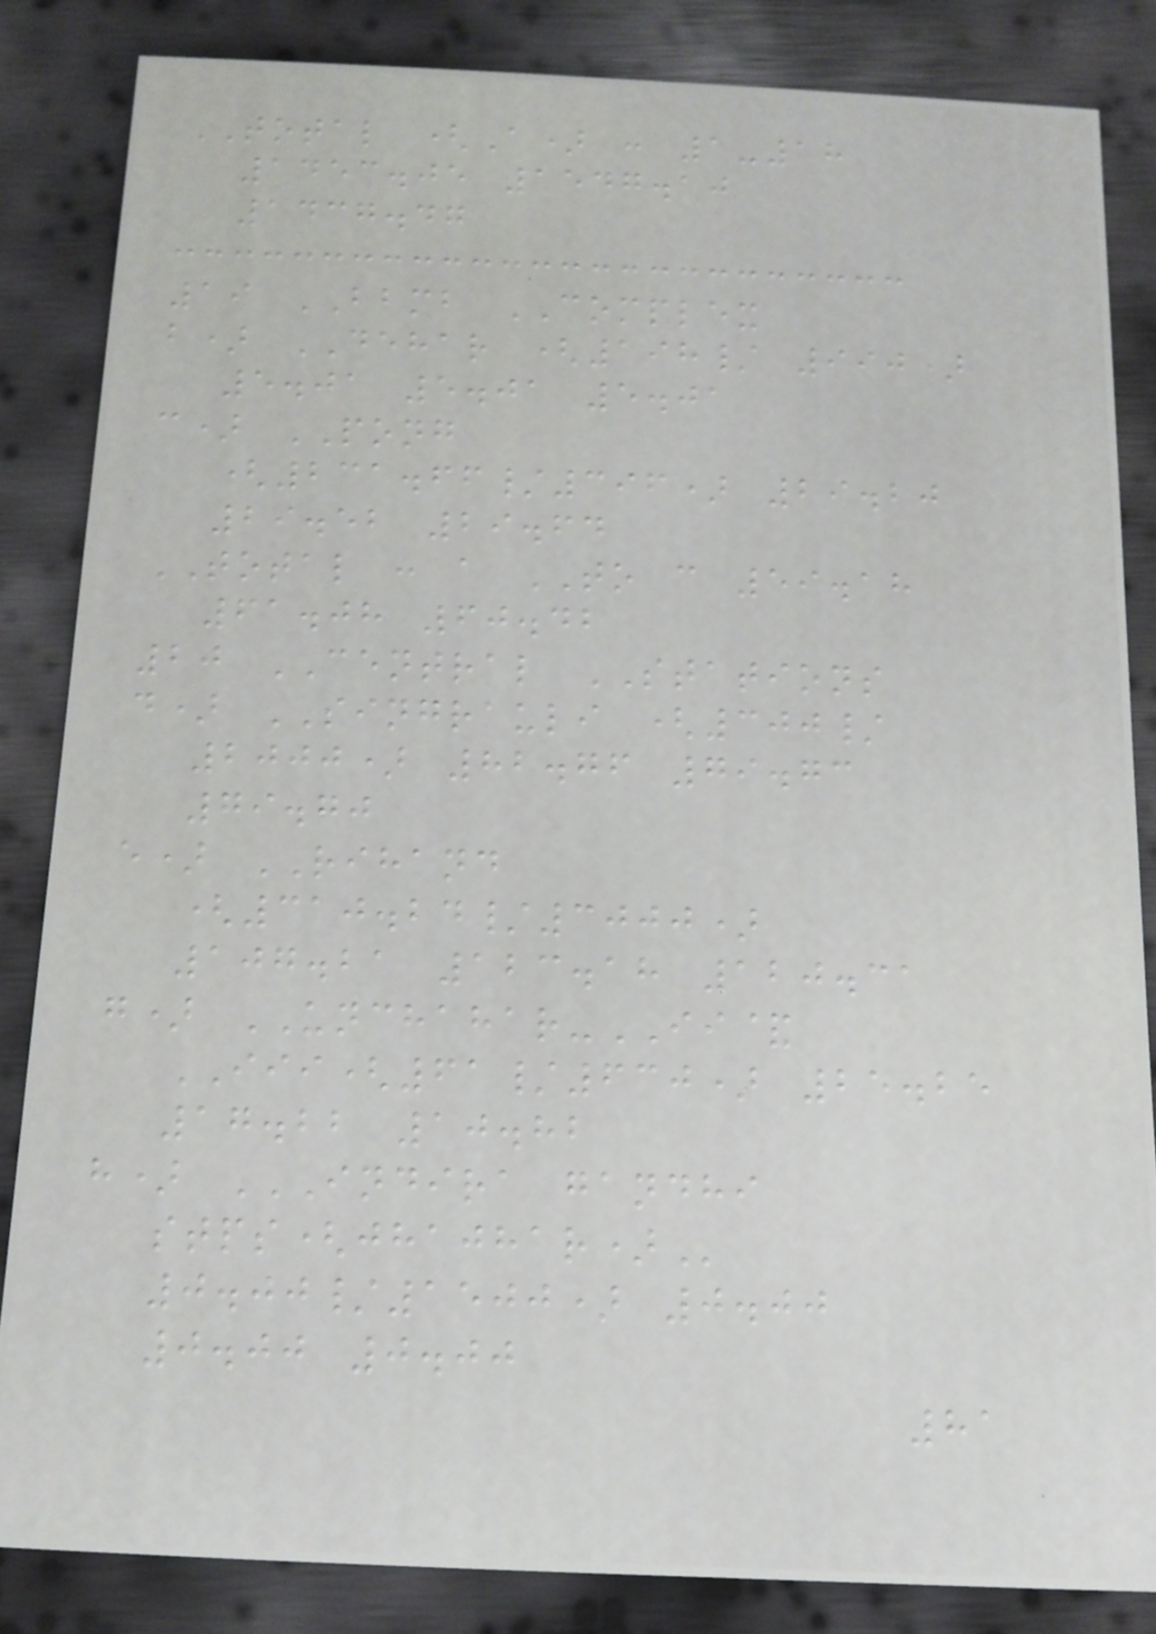TOTAL (A) : 1-18
1453.05 1547.10
1437.47
19 BBMB COMPLEX
b) DEHAR (198/ 990)
5.01 5.01 5.01
c) PONG
(231.66/396) 29.20
29.52 29.64
TOTAL : a TO c 59.18
61.08 60.42
20 CENTRAL STATIONS
d) SINGRAULI (300/
2000) 82.76 79.73
79.70
e) RIHAND
(310.24/3000)
107.21 123.18 120.31
g) UNCHAHAR-II&
III(61/630) 25.25
17.22 10.82
h) INDIRA GANDHI
STPS(JHAJHAR)
0.00/1500) 0.00
0.00 0.00
81
